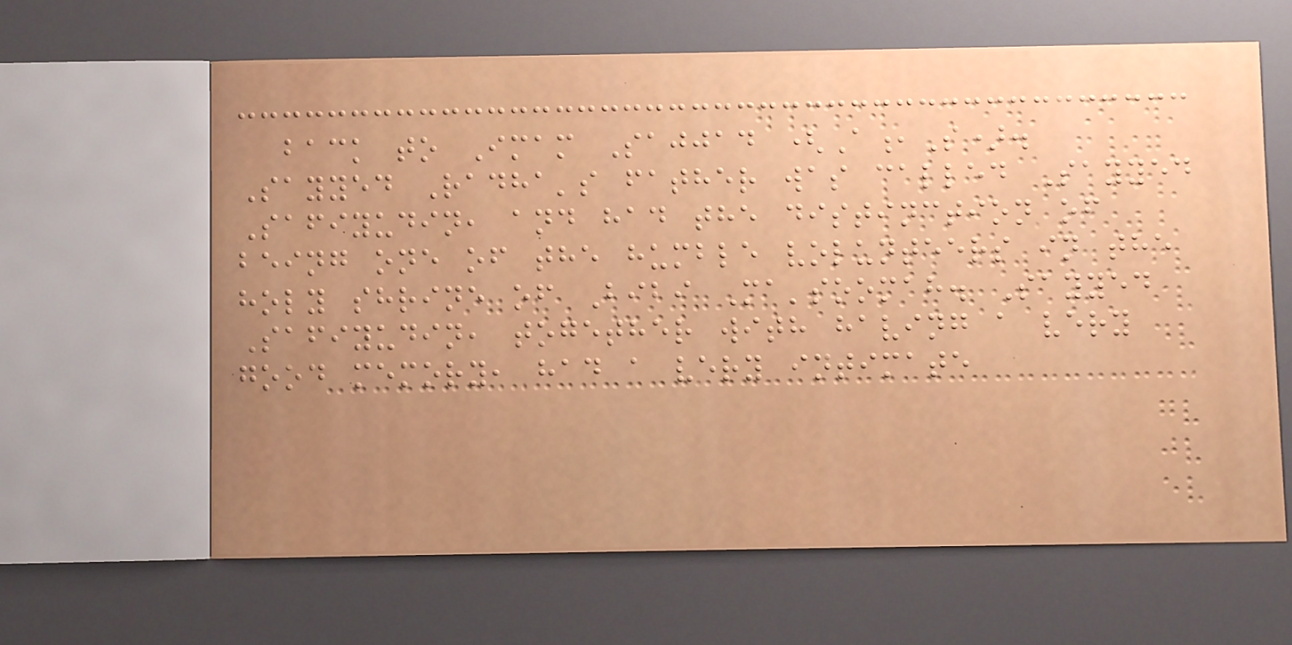back to Imam Sajjad (A,S).
Sayyed Radha's father was called Sayyed
Safiyudin, and had the distinction of
being one of the humble volunteers in the
holy shrine of Bibi Ma'soomah. Sayyed
Safiyudin, together with having a very
good memory, had a very intimate
